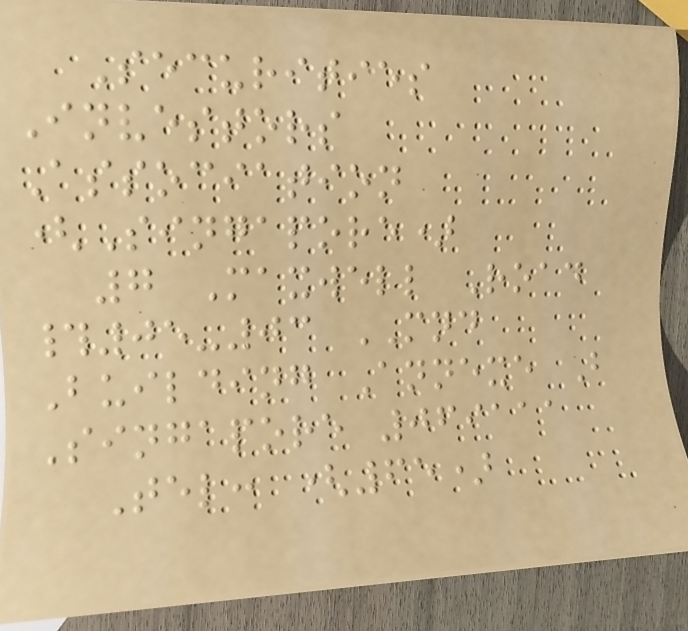Securities
Investors
Association
(Singapore)
7 Maxwell Road
#05-03 MND
Building Annexe B
Singapore 069111
Tel: (65)
